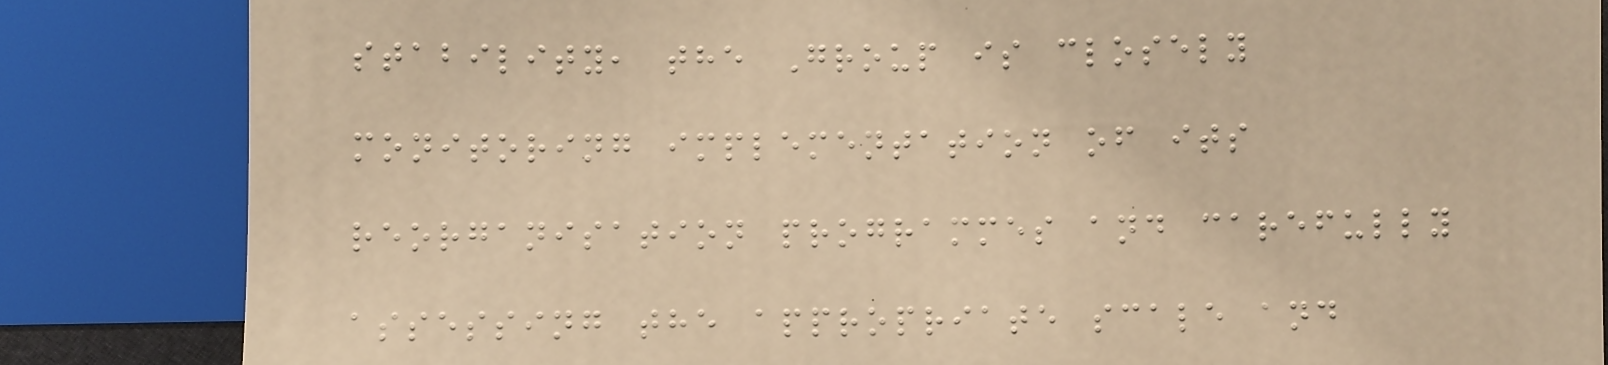stability, the Group is closely
monitoring implementation of its
reorganisation programmes and carefully
assessing the appropriate scale and
